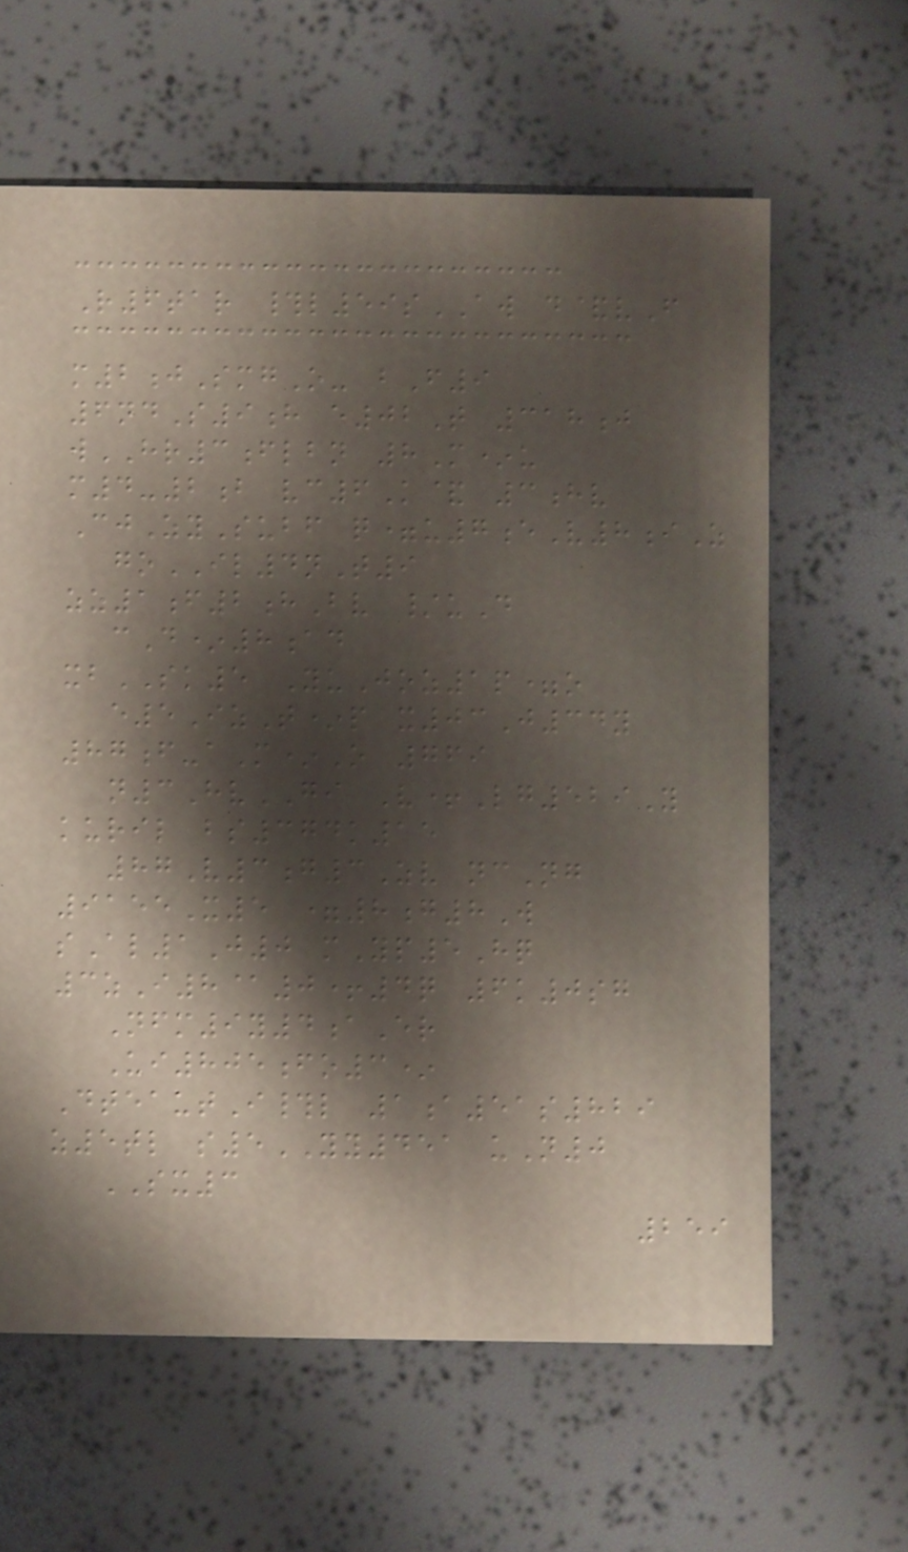R6tar #l59sAW d&vF
m2jSmgO- bF9
6ndS9h e02T 318j
wHR3flbn 8M*u
m4-2b vc6K& 3hv
CjZySubf q=u7eV8iZ
goIL4nT9
zz1f2hBv /uD
cD*8ad
xbSK5 YuJoz1p=o
e5IzT*p x03J34y
87f-aM*O 769
n3HvGI V+Lg529Y
kuril bs374k15
87V3g3Zv ncNg
9155X5 =8g8W
sAl1J0 mYp5Hq
3zI8@0+4q 6k0sg
Nfm9y4aEr
Ui805fo3*
DteautI#l 1a51s829
z5tl s5YY451 uN0
SX3
259
